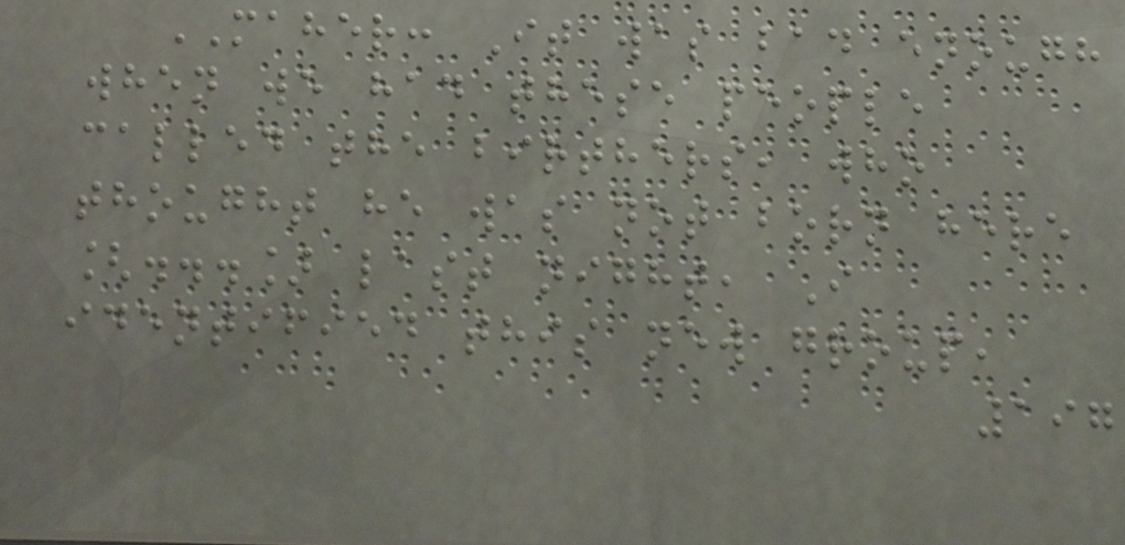MAHER: It was bad enough
when we had these people
called the birthers, who
thought he was not born here
[...] last night, I
identified this new group,
197
